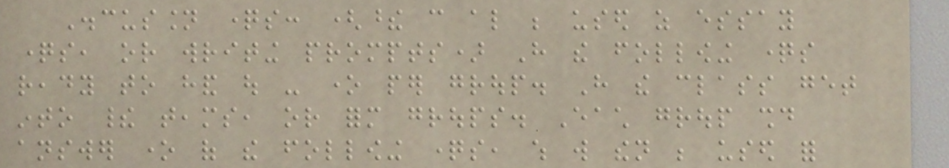Discussion questions: (these can also be used as essay
questions, or writing prompts) Have the following questions
ready to hand out - one per group. Have the class get
into their teams, or form groups. Each group should
answer one of the following questions, which will then be used for
